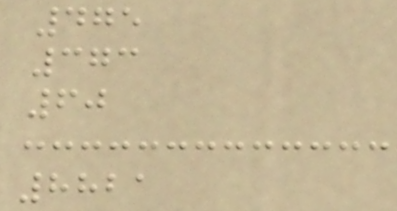475
373
60
8821
